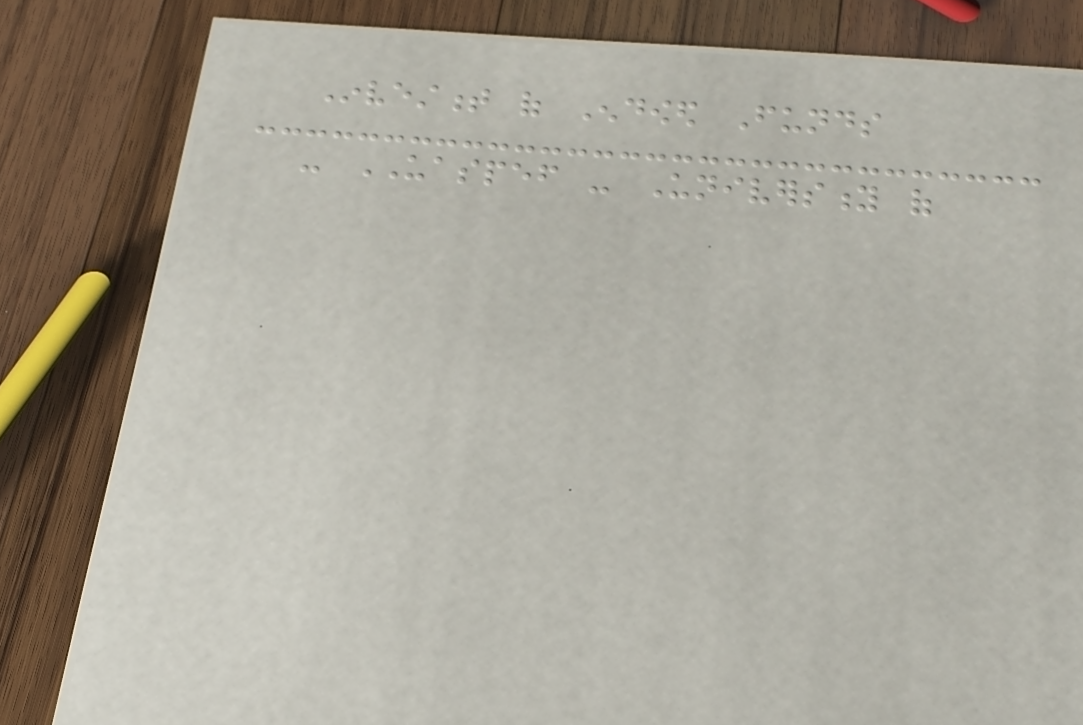Investment of Endowed Funds
- UASPEF - University of
